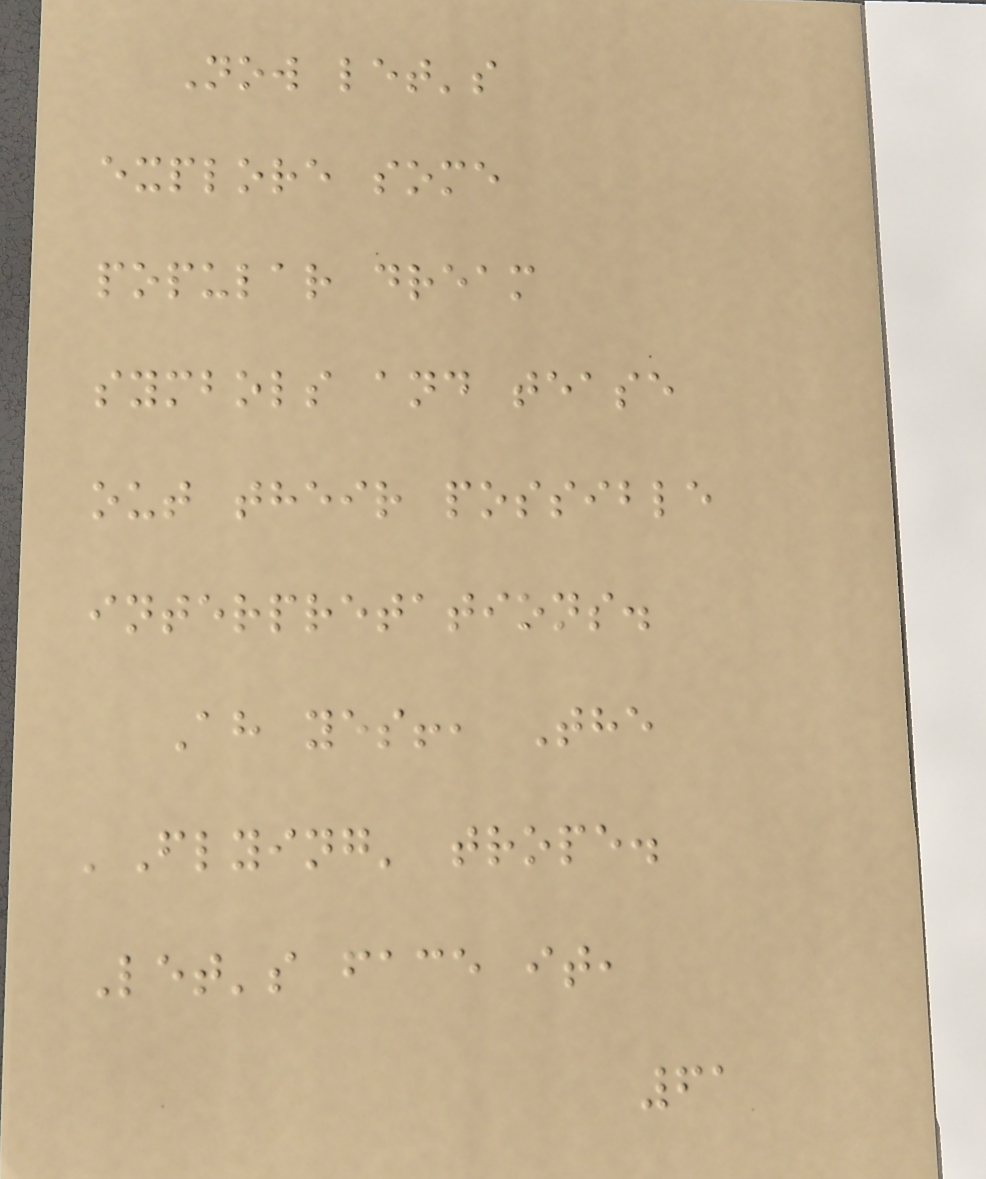Now let's
explore some
popular dream
symbols and tease
out their possible
interpretations.
Ah yes!, The
'Flying' trope.
Let's face it,
61
